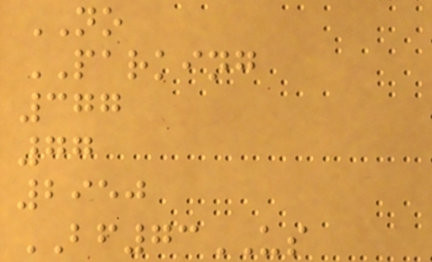NO
PARKING
377
77
2950
BF73US
